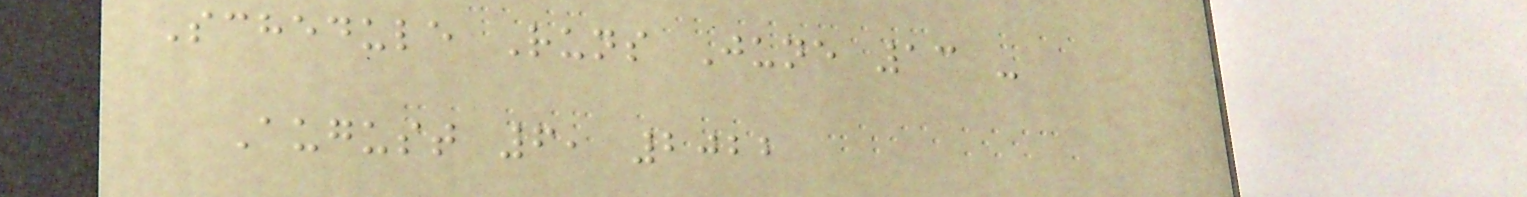Schedule Runs June 13 -
August 6, 2022
